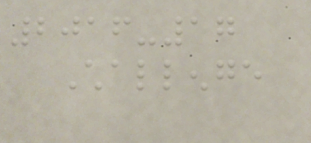2016-17
Challenge
